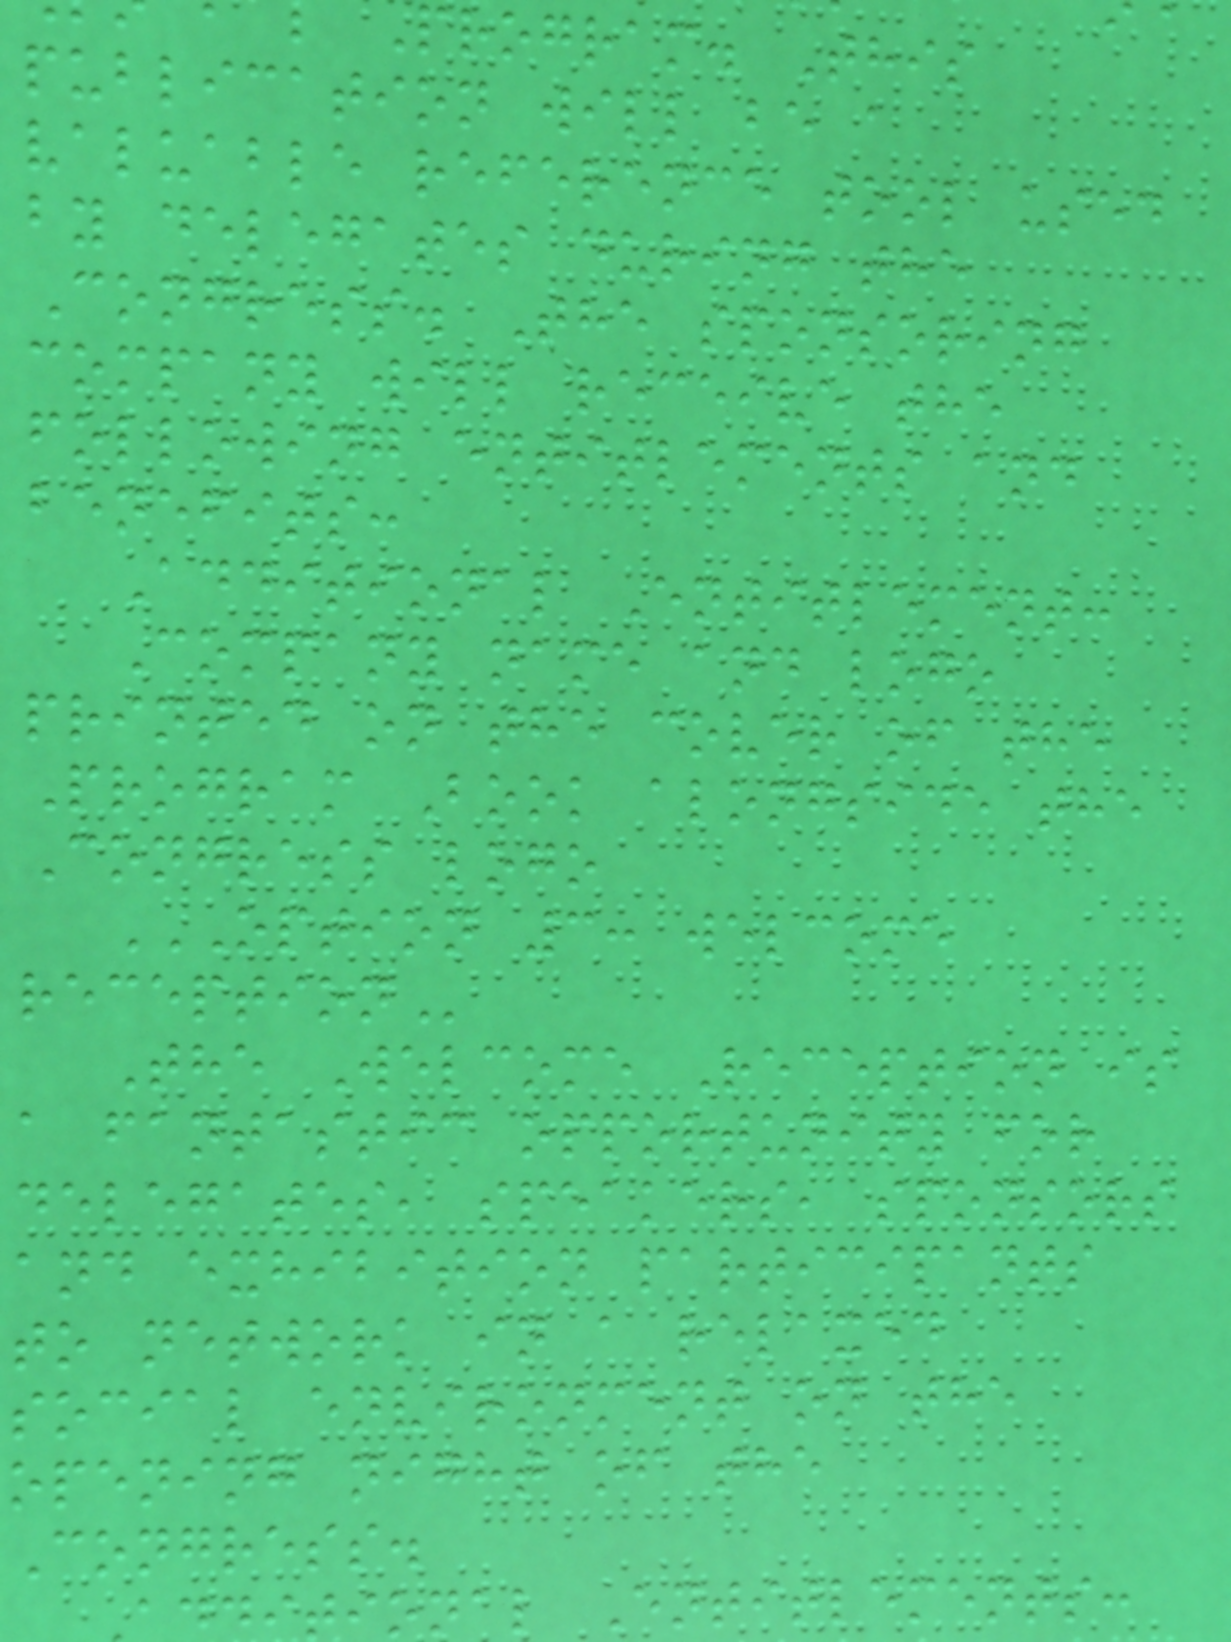program. This
publication will be a
valuable reference tool used
by delegates during the
Congress. The sponsoring
company will receive the
following entitlements and
benefits:
Additional Entitlement:
Company name and logo
printed on the cover of the
Program Book alongside the
Congress logo
OPTION 3: WELCOME
The Welcome Reception is
a fantastic opportunity for
delegates, speakers, sponsors
and exhibition participants
to network in a relaxed
social environment on the
opening night of the
Congress.
ional Entitlements:
